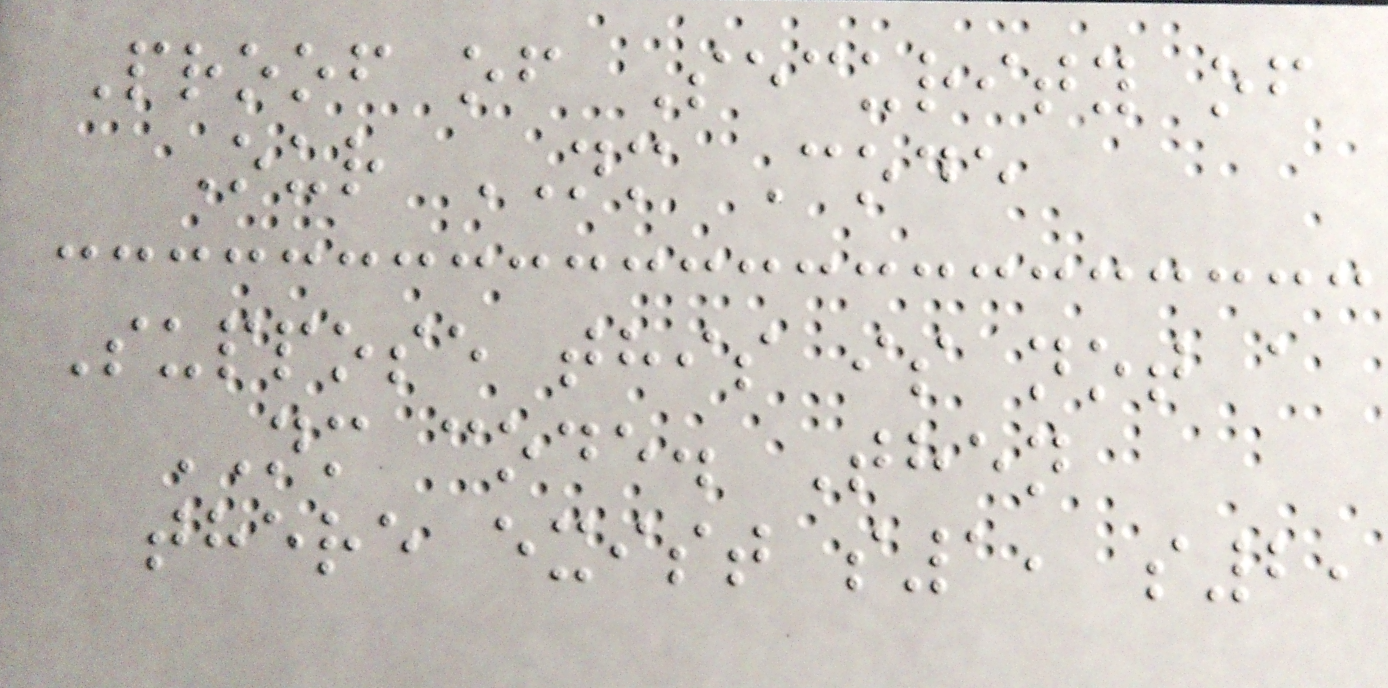Proof of Security of
Our NM Code
Suppose this is not a
NM code. Then
there exist s1, s2,
